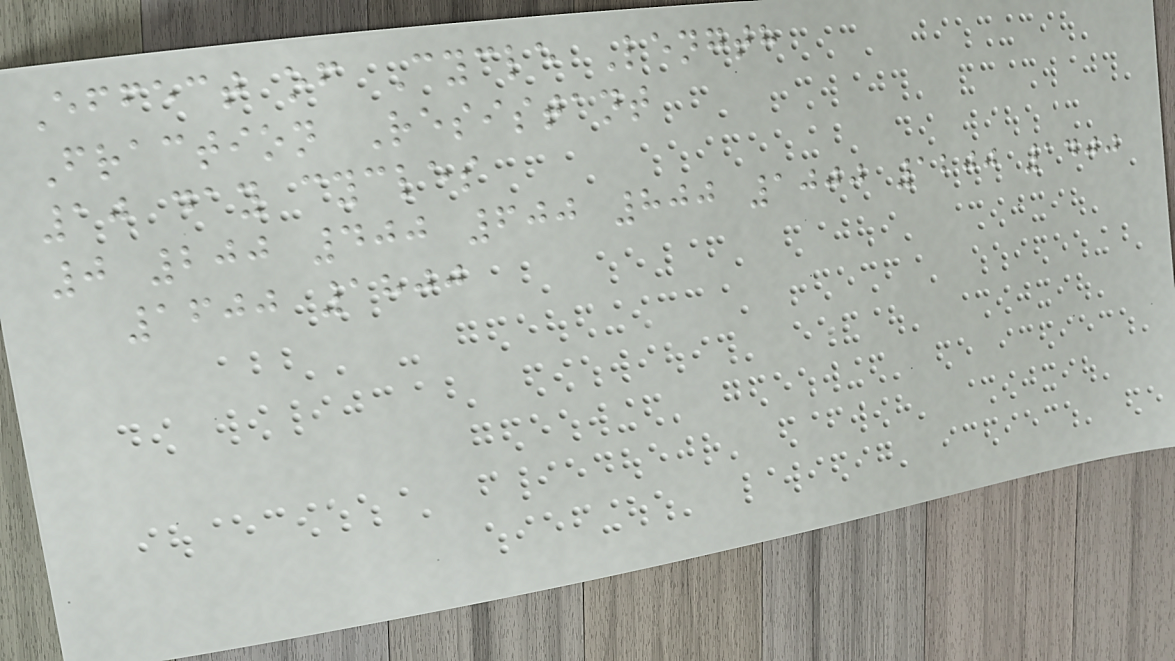Effect of Cycle Length
Fraction Resistant
10 day cycles
0 200 400 600 800 1000 1200 1400
1600 1800
